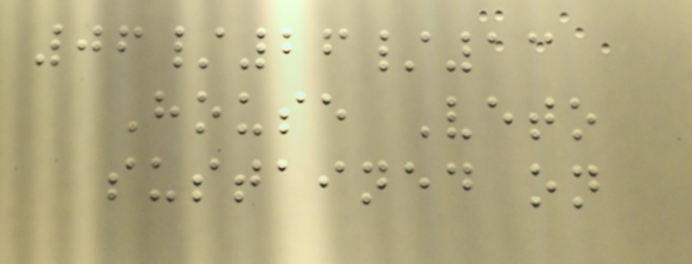06/26/13
House Veto
sustained on
